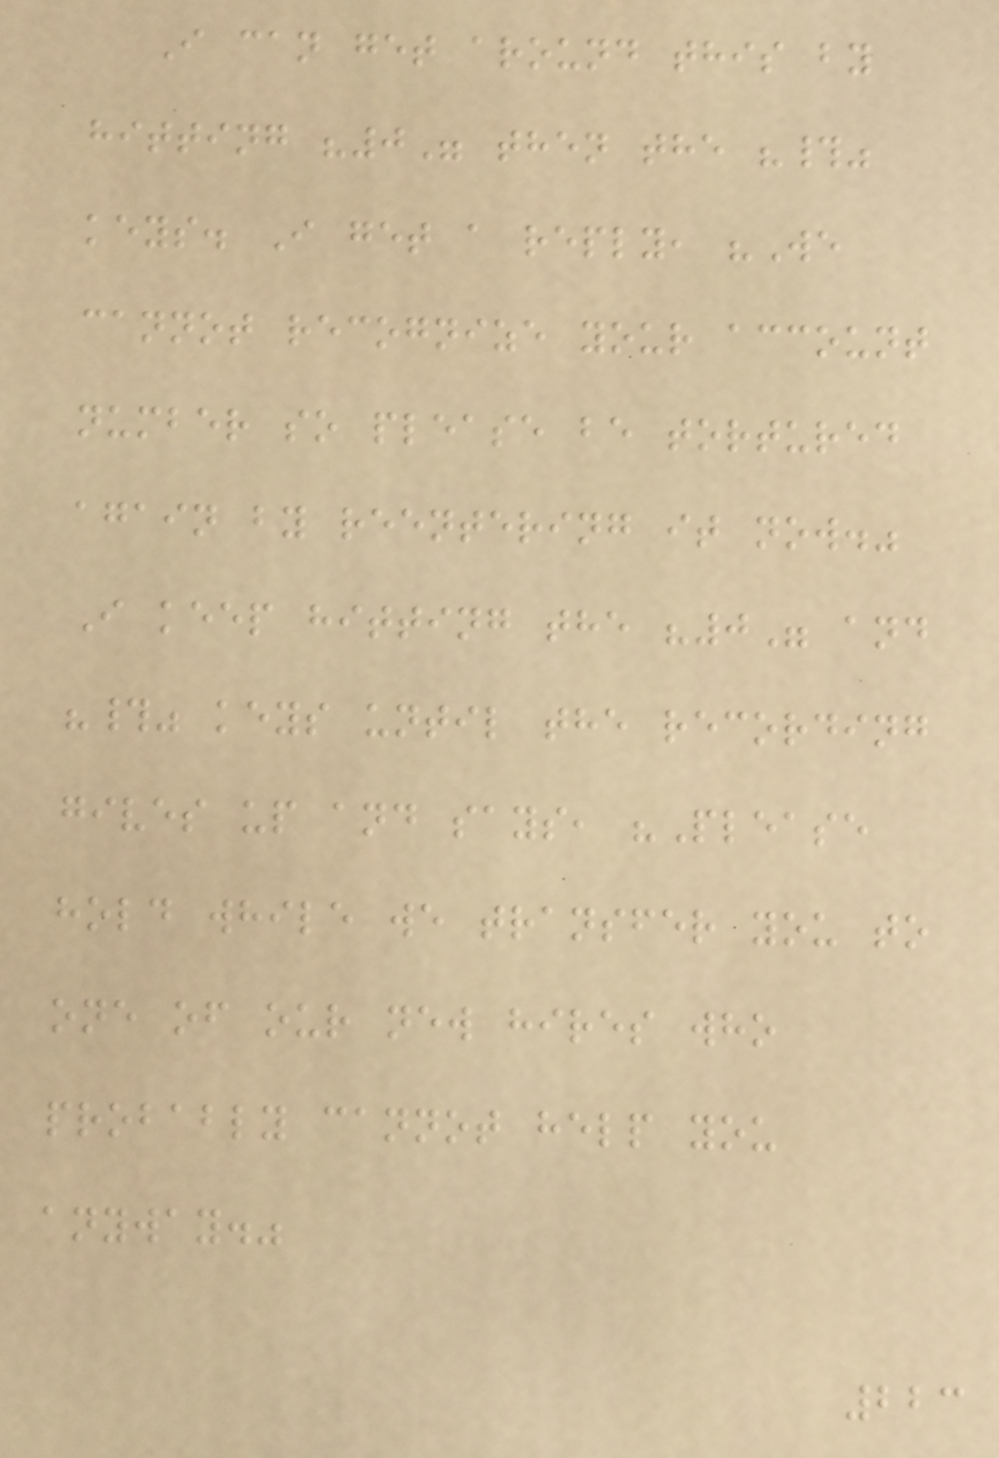I can get around this by
hitting "0" then the "#"
keys. I get a reply, "We
cannot recognize your account
number so please be tortured
again by reentering it now."
I keep hitting the "0" and
"#" keys until the recording
gives up and says, "Please
hold while we transfer you to
one of our new hires who
probably cannot help you
anyway."
223
